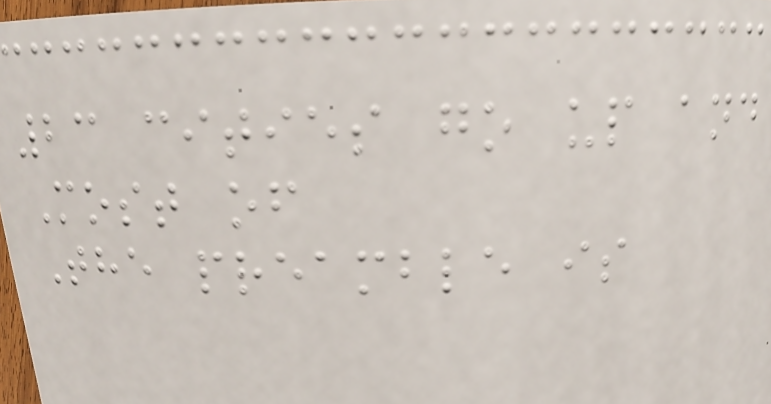23 cities go up and
Most of
The preamble is
